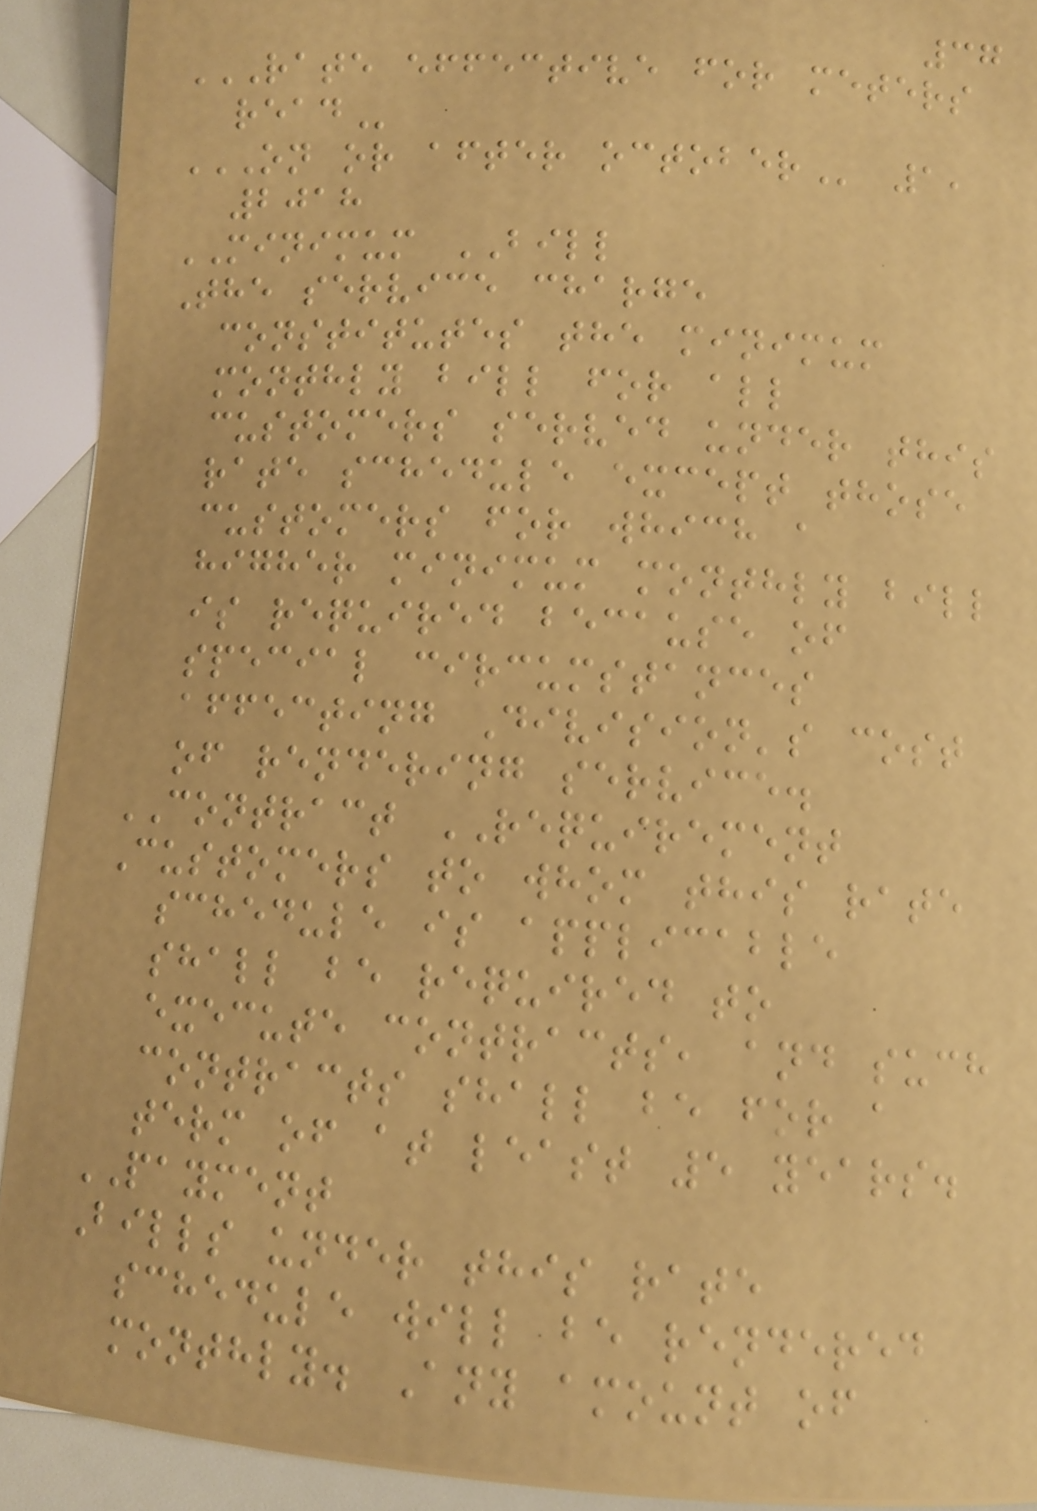37
RATE EFFECTIVE FOR METERS
READ
ON OR AFTER OCTOBER 1,
2018
MINIMUM BILL
The service charge
constitutes the minimum
monthly bill for all
customers served under this
rate schedule except those
customers for which a
higher minimum monthly bill
is required because of
special circumstances
affecting Division's cost
of rendering service.
CONTRACT REQUIREMENT
Customers to whom this rate
schedule is applicable
shall be required to
execute contracts, and such
contracts shall be for a
term of at least 5 years.
PAYMENT
Bills under this rate
schedule will be rendered
monthly. Any amount of
